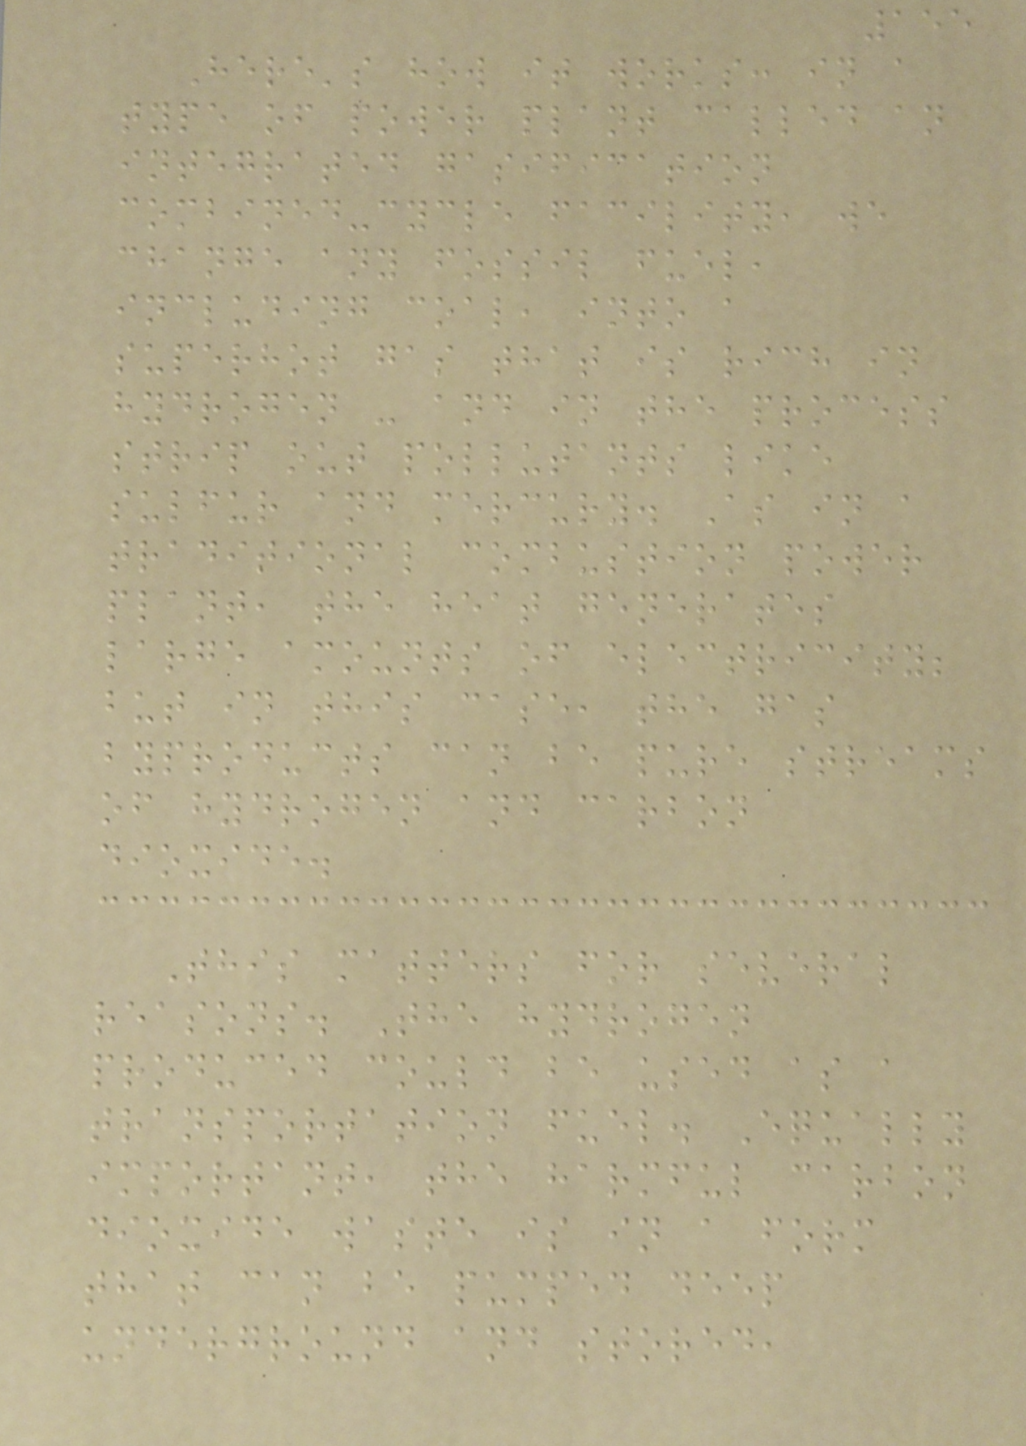155
Here's how it works: in a
type of power plant called an
integrated gasification
combined-cycle facility, we
change any fossil fuel,
including coal, into a
superhot gas that is rich in
hydrogen - and in the process
strip out pollutants like
sulfur and mercury. As in a
traditional combustion power
plant, the heat generates
large amounts of electricity;
but in this case, the gas
byproducts can be pure streams
of hydrogen and carbon
dioxide.
This matters for several
reasons. The hydrogen
produced could be used as a
transportation fuel. Equally
important, the harmful carbon
dioxide waste is in a form
that can be pumped deep
underground and stored,
